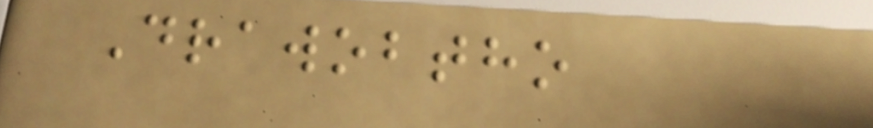Drawobtho
